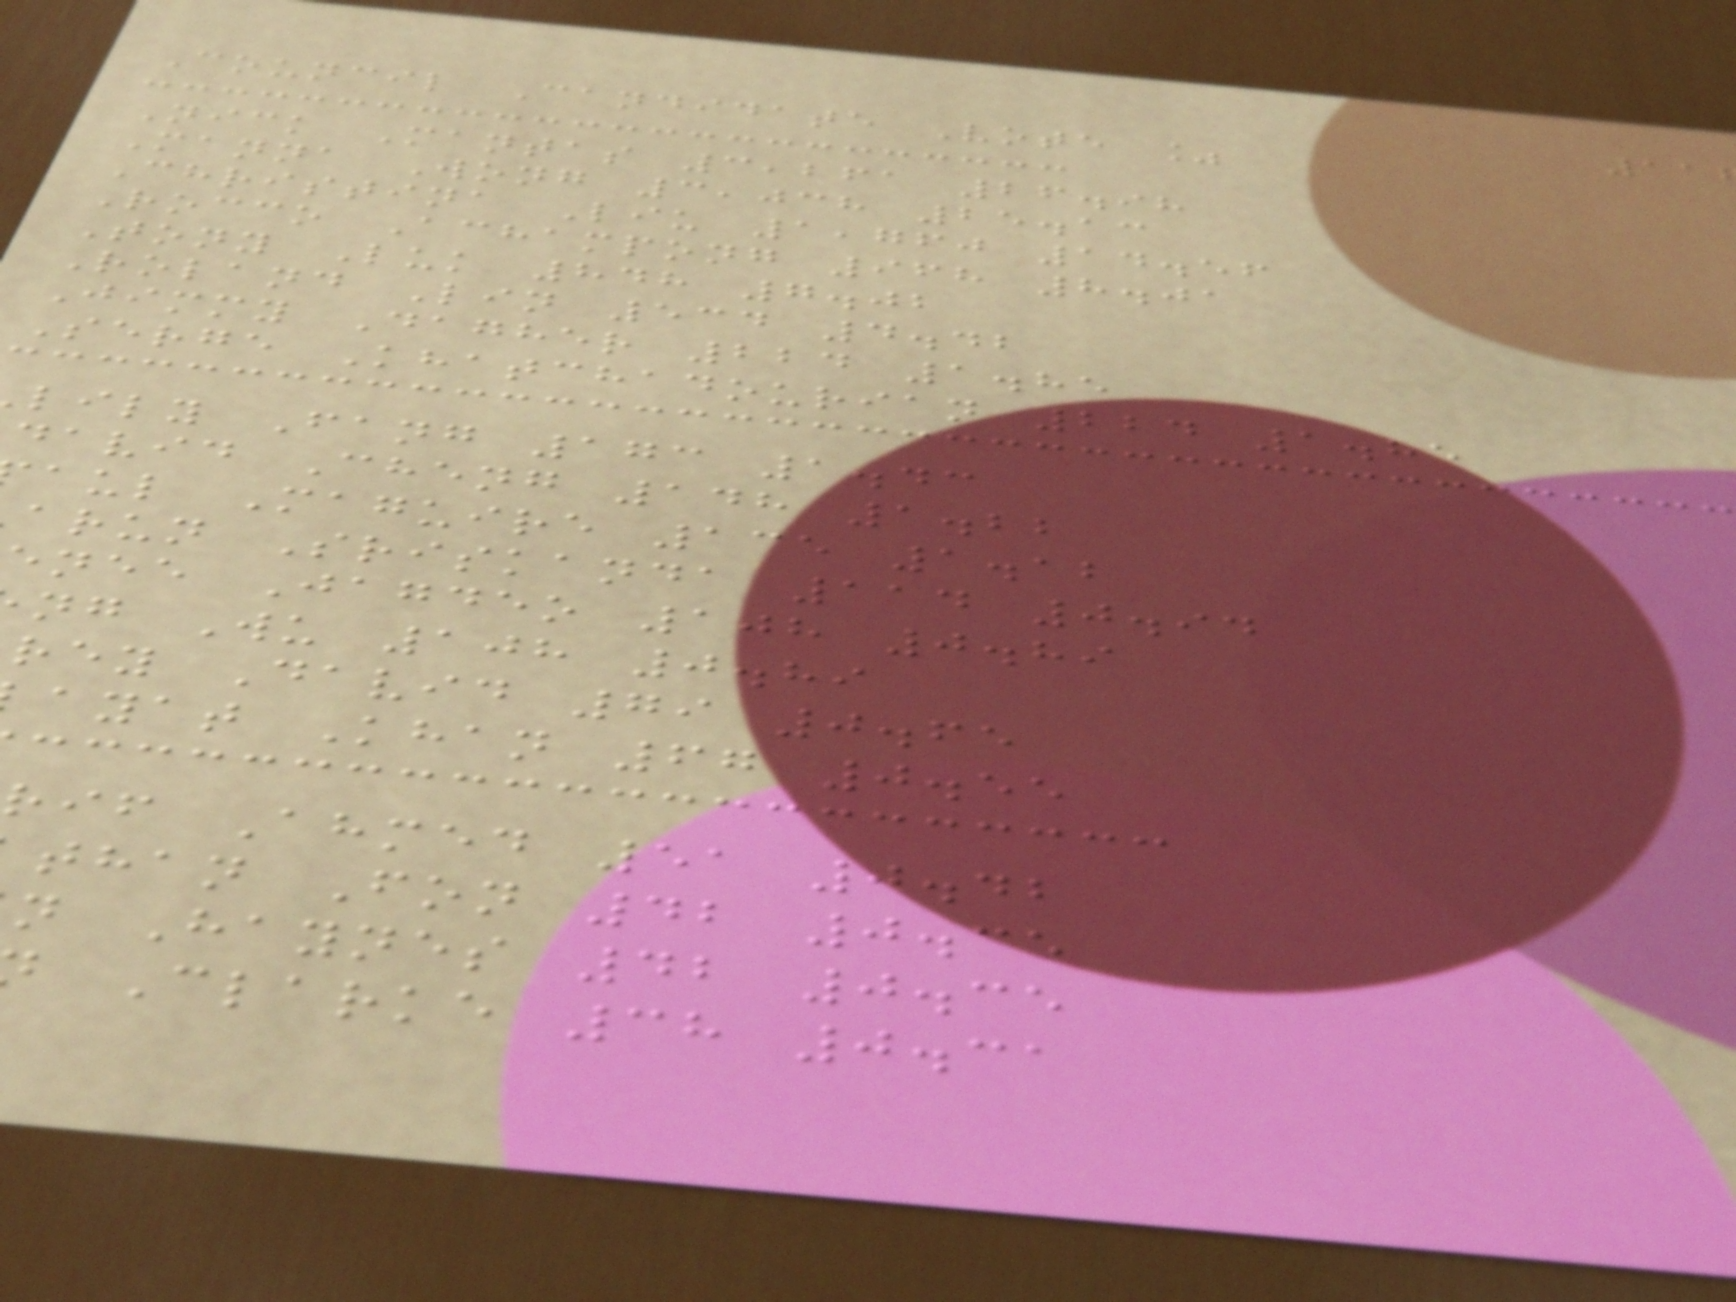Council Candidate Vote %
Nick Mantas 3,261 26.98
Manna Wong 3,038 25.13
Christina Liu 1,760 14.56
Rocco Achampong 968 8.01
Tony Luk 848 7.02
Roland Lin 534 4.42
Jimmy Dagher 224 1.85
Serge Khatchadourian 224 1.85
lily Fang 173 1.43
david Cheng 148 1.22
aul Maguire 135 1.12
arun Sriskanda 114 0.94
enee Jagdeo 108 0.89
ng Wu 108 0.89
rey David 79 0.65
ayat Khan 67 0.55
rif Ahmed 51 0.42
than Fon 42 0.35
n Haynes 42 0.35
Clarke 38 0.31
